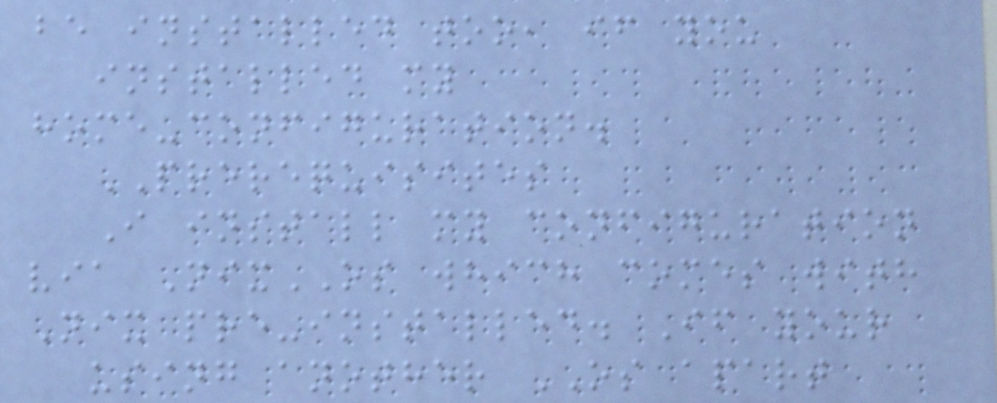be installed too, if you
installed my
home-configuration.
PREREQUISITES
I install my configuration
via NixOS which comes with
Nix pre-installed. If your
using another OS apart
